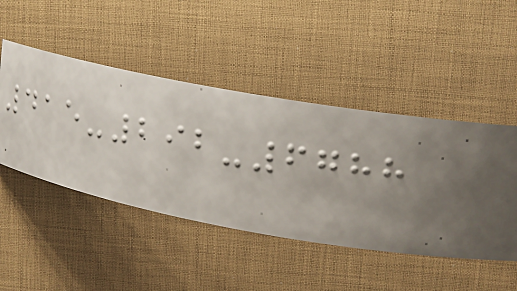415-292-6788
